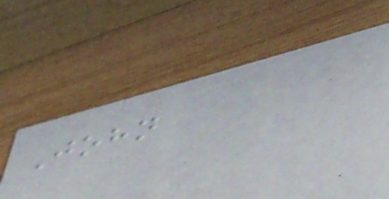John
